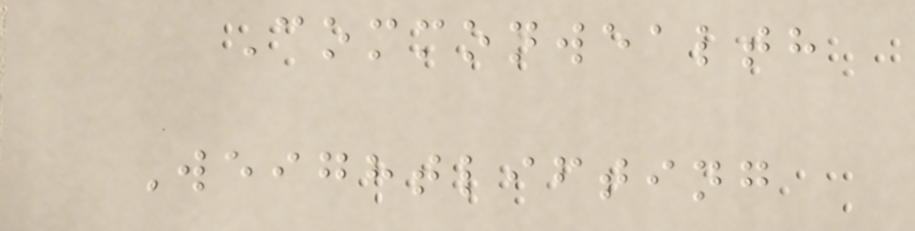Commonwealth
Weightlifting
